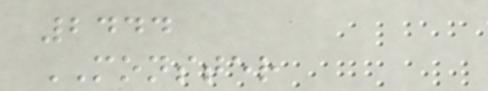2444
MONSTER
